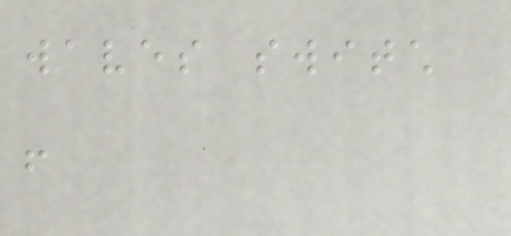waves switch
from
